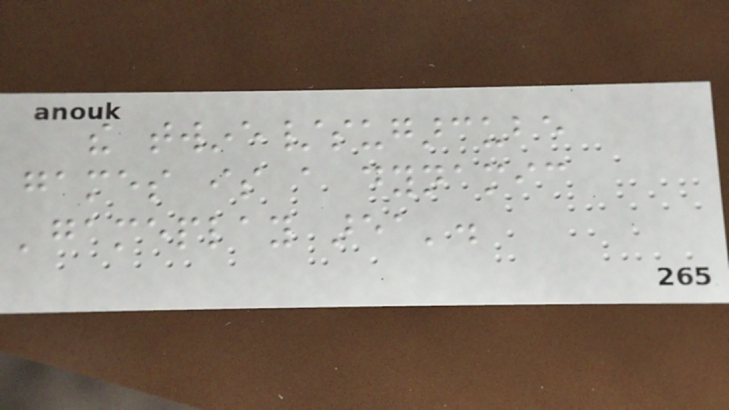the twine/sugarcube
games is a dynamic
'gameplay area'.
